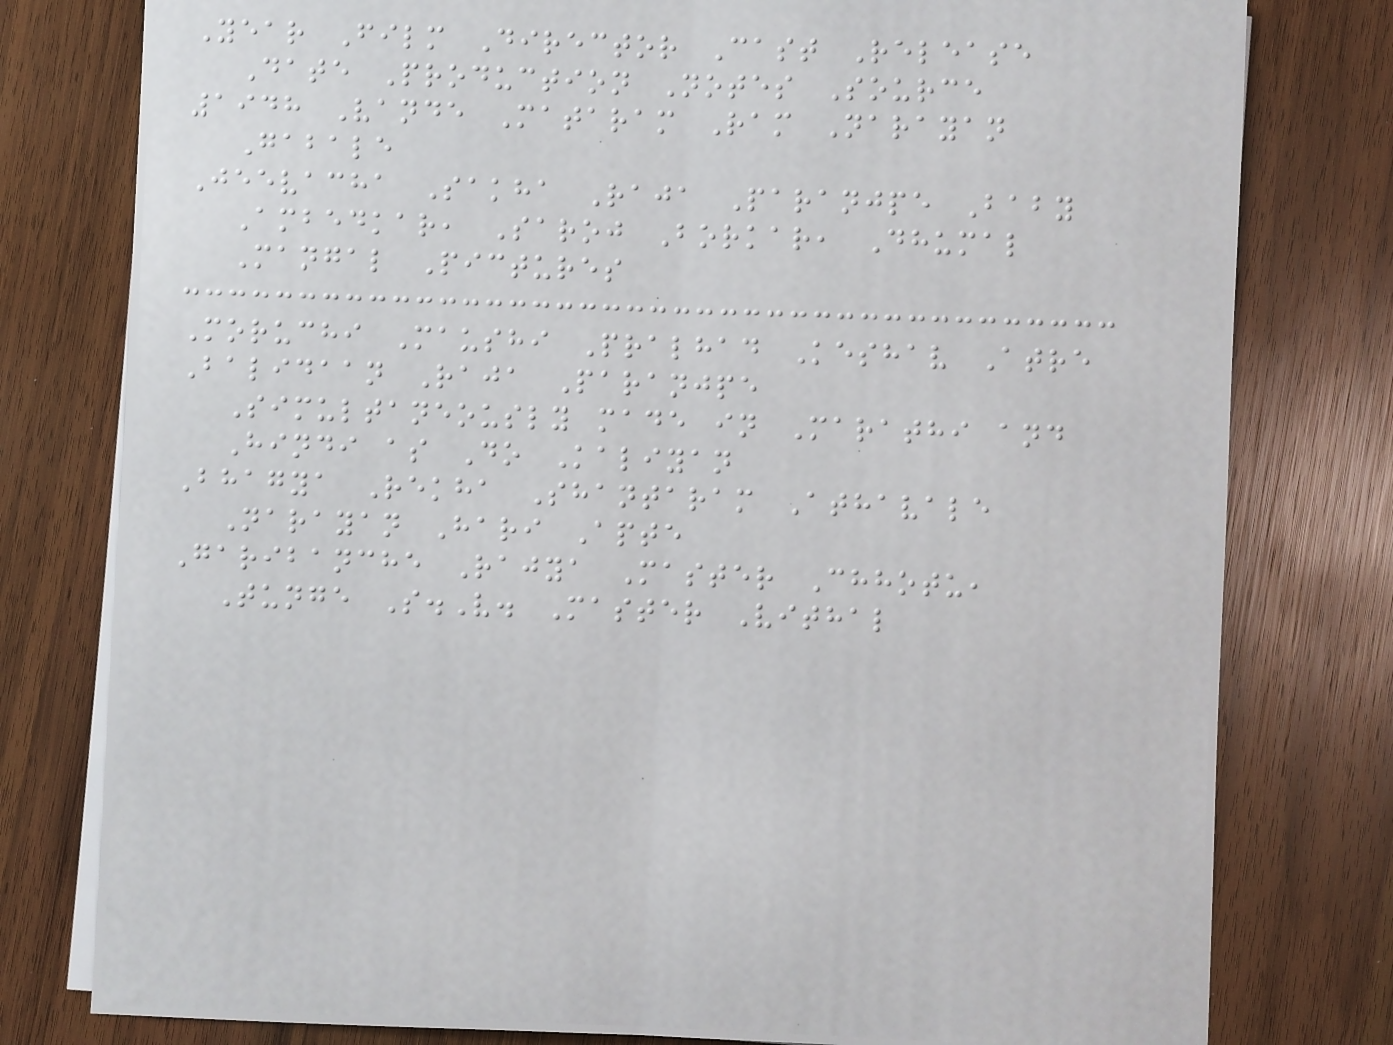Year Film Director Cast Release
Date Production Notes Source
1948 Vande Mataram Ram Narayan
Gabale
Jeevacha Sakha Raja Paranjpe Baby
Ambedkar, Saroj Borkar, Dhumal
Mangal Pictures
Moruchi Maushi Pralhad Keshav Atre
Balidaan Raja Paranjpe
Simultaneously made in Marathi and
Hindi as Do Kaliyan
Bhagya Rekha Shantaram Athavale
Narayan Hari Apte
Garibanche Rajya Master Chhotu,
Tunge S.V. Master Vithal
